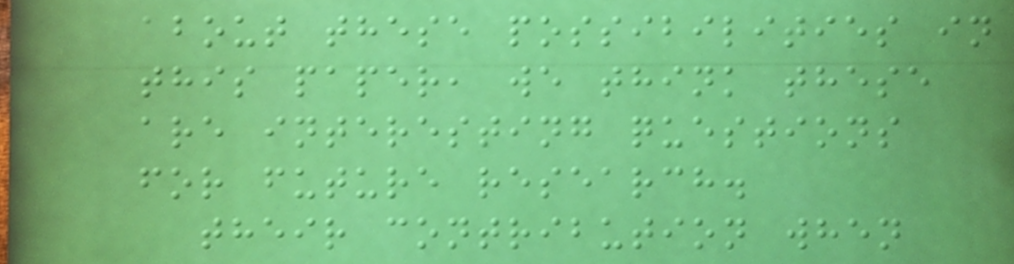about these possibilities in
this paper, we think these
are interesting questions
for future research.
their contribution when
